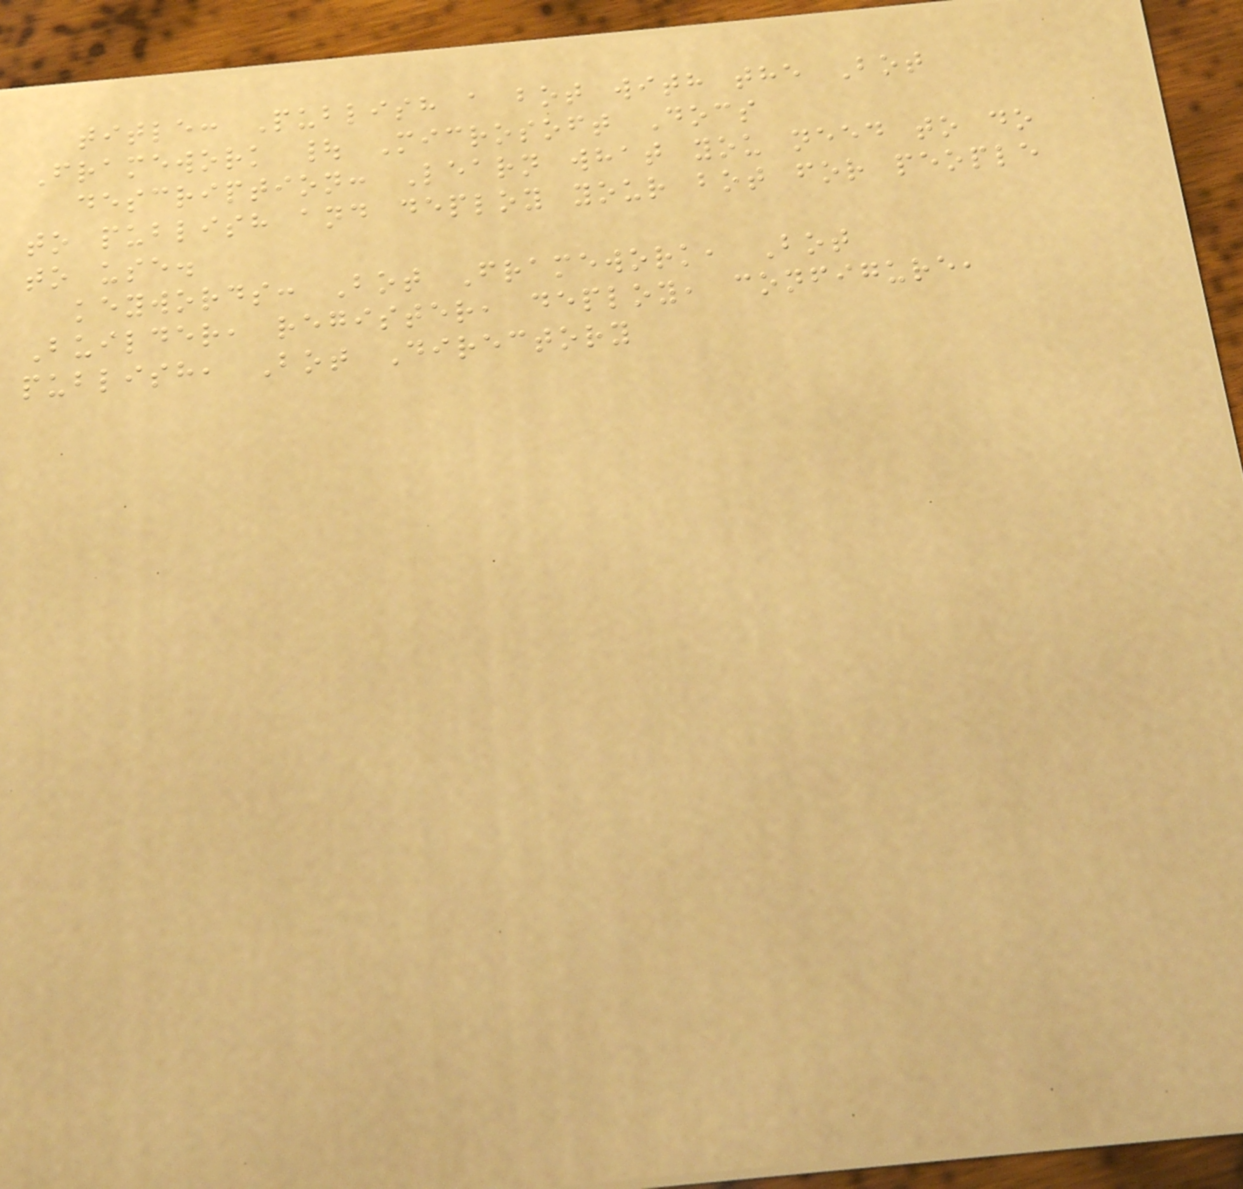title: Publish a bot with the Bot
Framework | Microsoft Docs
description: Learn what you need to do
to publish and deploy your bot for people
to use.
keywords: Bot Framework, Bot
Builder, register, deploy, configure,
publish, Bot Directory
